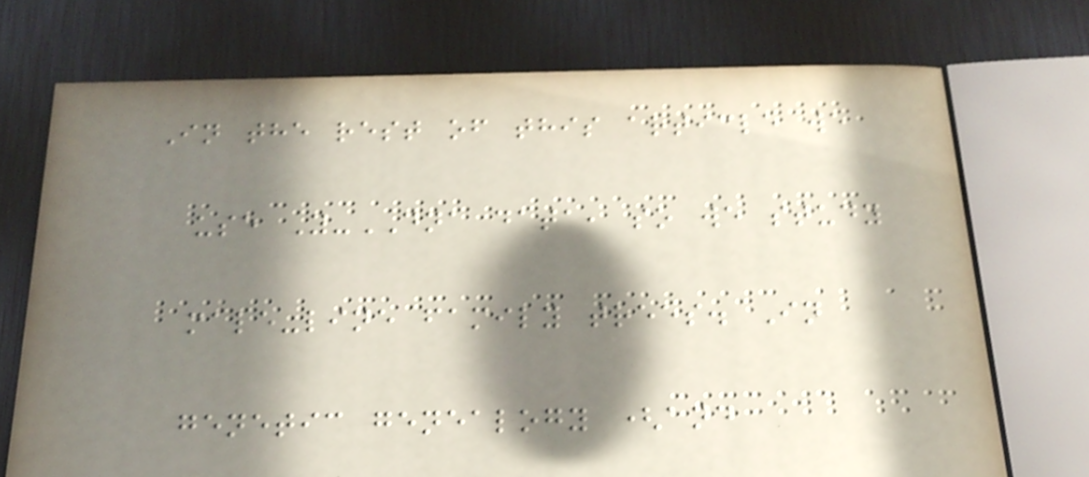In the rest of this article we
use Y-DNA data, so we study
male-line family trees. In
genetic genealogy (and
